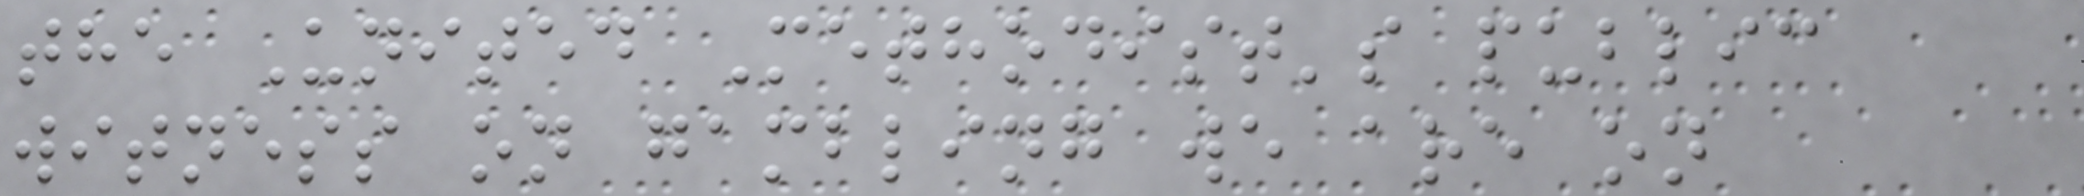the United Methodist's public
witness on gambling we are on
